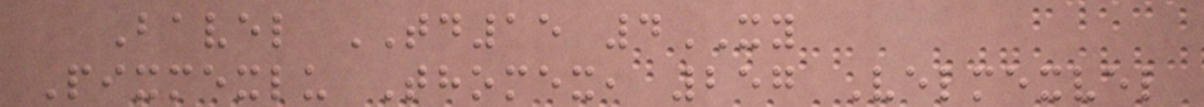Bavel TD15 4XY
Pixmexlu Thomex, 257 Velmexvel
